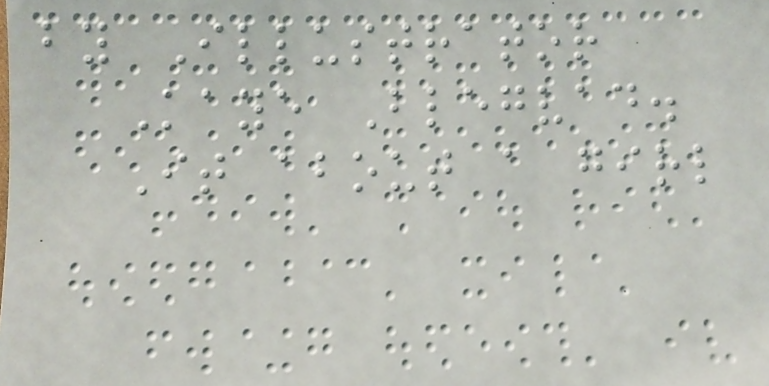by Illustrator
Kaye Blegvad.
It about a girl
